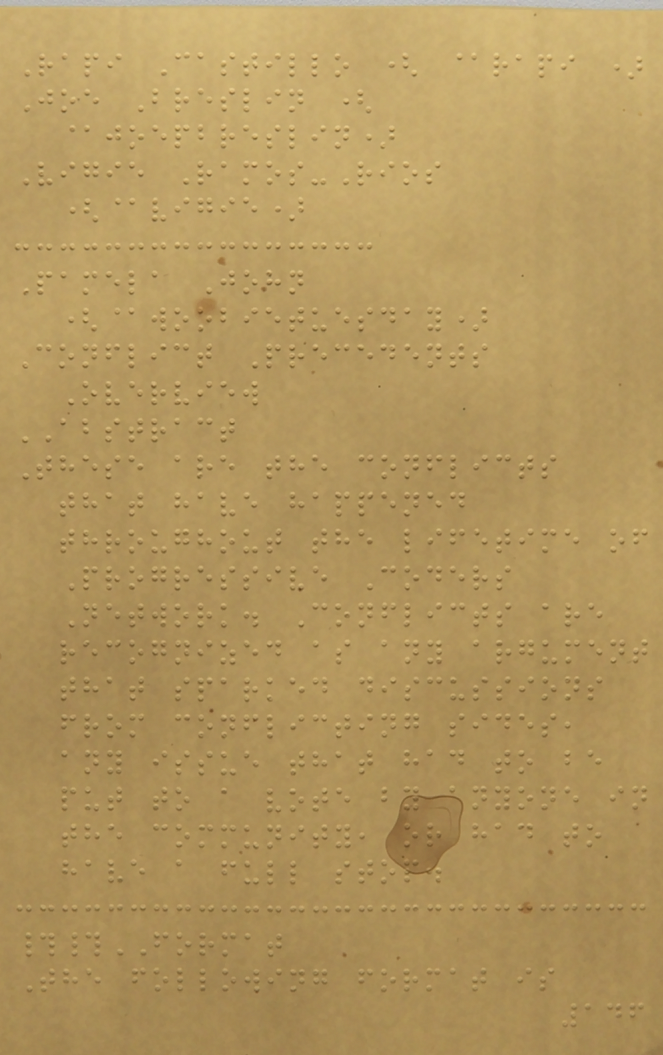Rapi Castillo ( @rapi )
Joe Breslin (
@joepbreslin)
Vigie Ramos-Rios
(@vigie)
Pamela John
(@woobietuesday)
Conflict Precedents
Overview
ABSTRACT
These are the conflicts
that have happened
throughout the lifetime of
Progressive Coders
Network. Conflicts are
recognized as any argument
that sparked discussions
from conflicting sides,
any issue that had to be
put to a vote by anyone in
the community, or had to
have a full stop.
##FORMAT
The following format is
146
